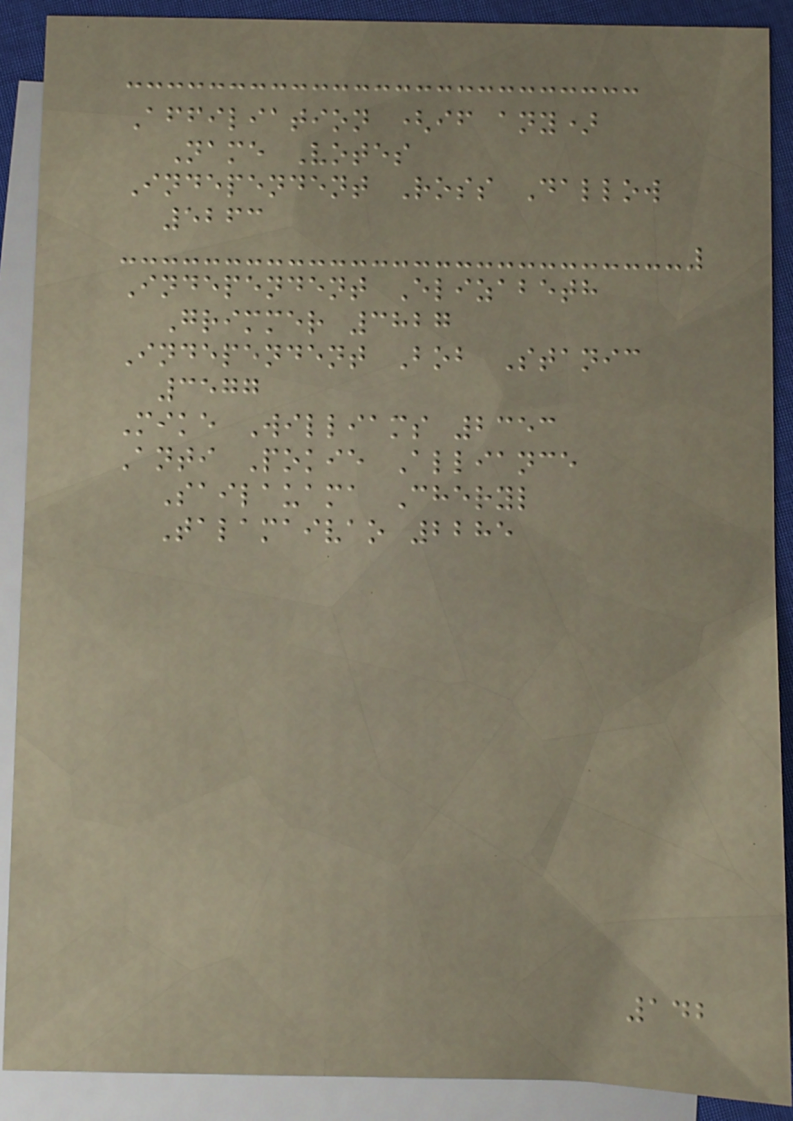Affiliation (if any)
Name Votes
Independent Ross Dallow
5263
Independent Elizabeth
Grimmer 3827
Independent Bob Stanic
3577
Mike Williams 2353
Anti Pokie Alliance
Sailauama Cheryl
Talamaivao 2285
142
